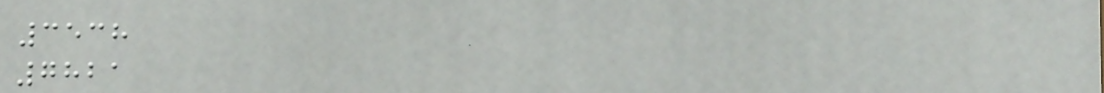3538
7821
